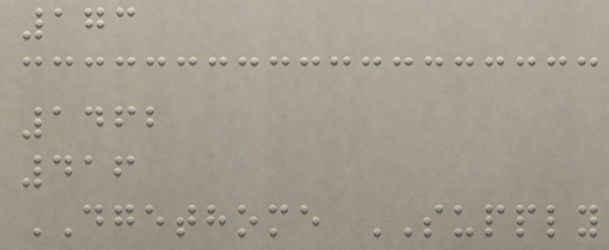173
1462
416
DGETHOME SUPPLY
